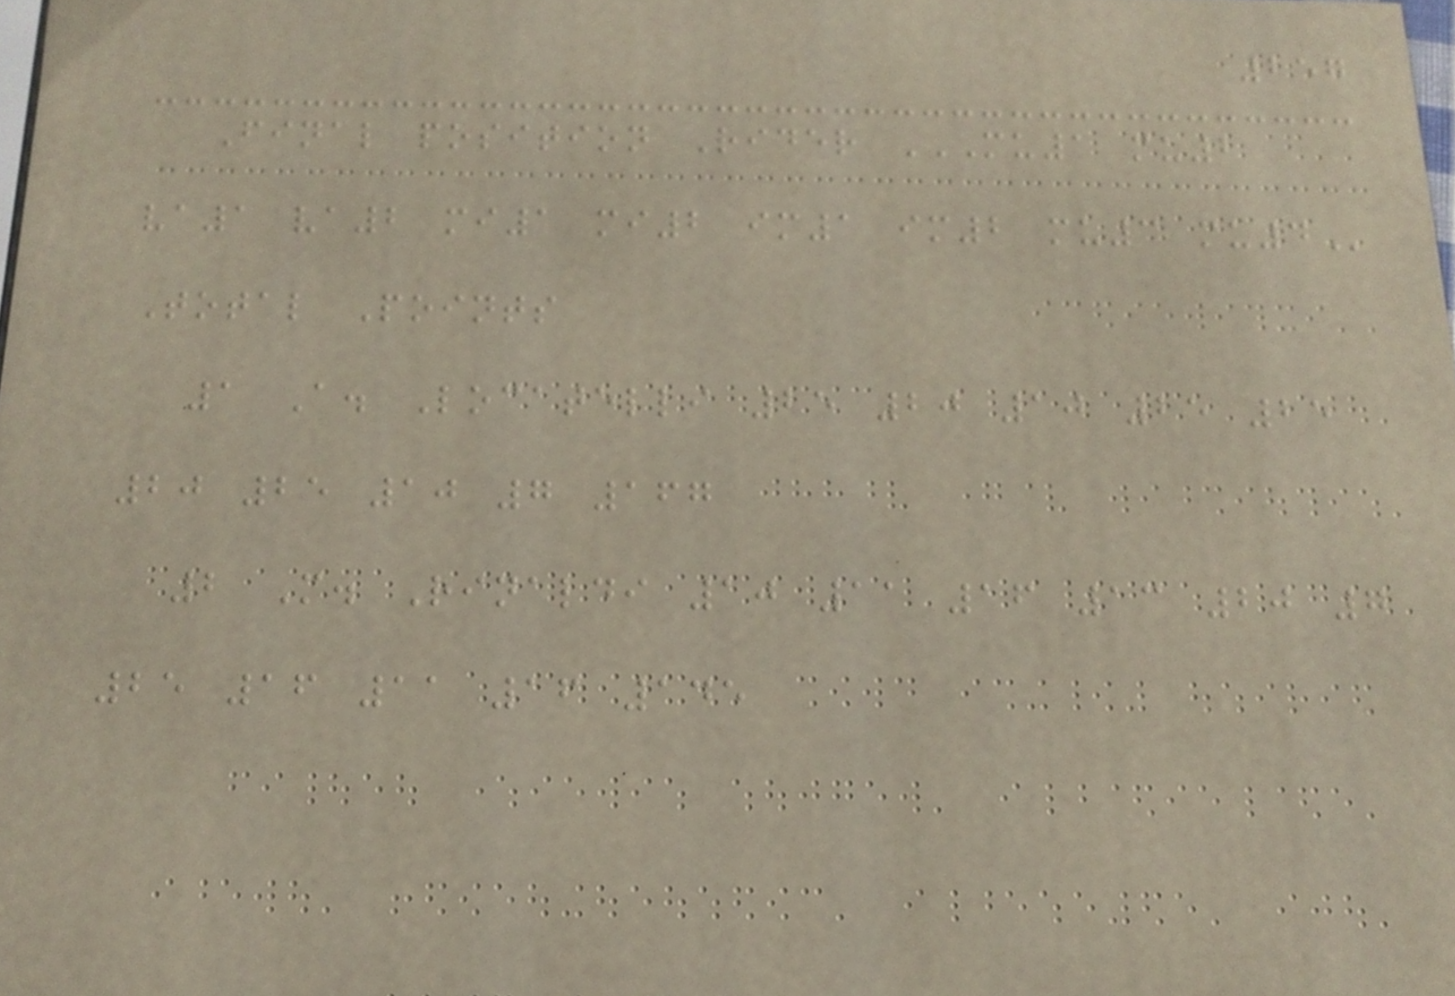257
Final position Rider MU1 MU2
VA1 VA2 MI1 MI2 IM1 IM2 MU3 MU4
Total Points
1 A. Locatelli 25 20 10 25 25
20 25 10 7 167
2 M. Rinaldi 10 11 16 13 20 7
25 16 11 16 145
